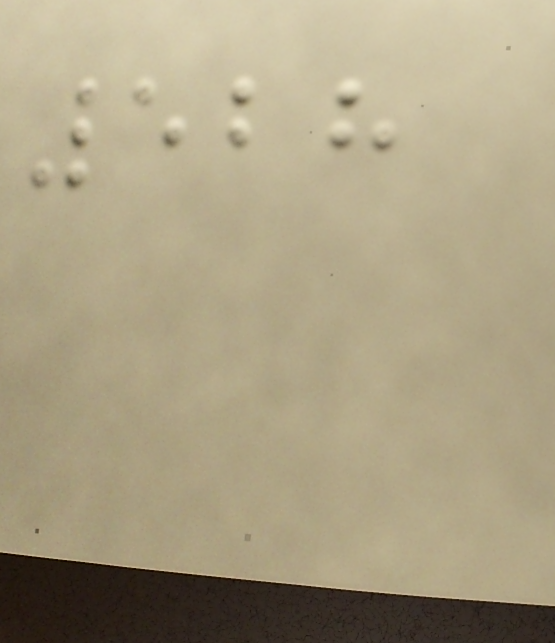528
